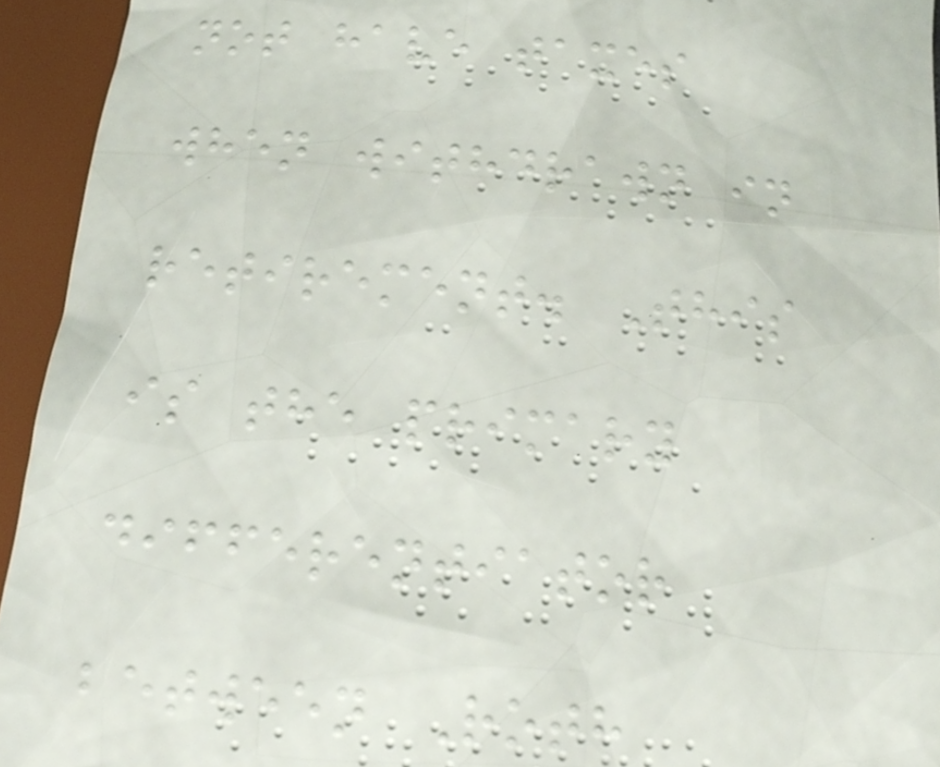not have taxes
when withdrawn in
retirement. This
is the primary
differentiator
between Roth
